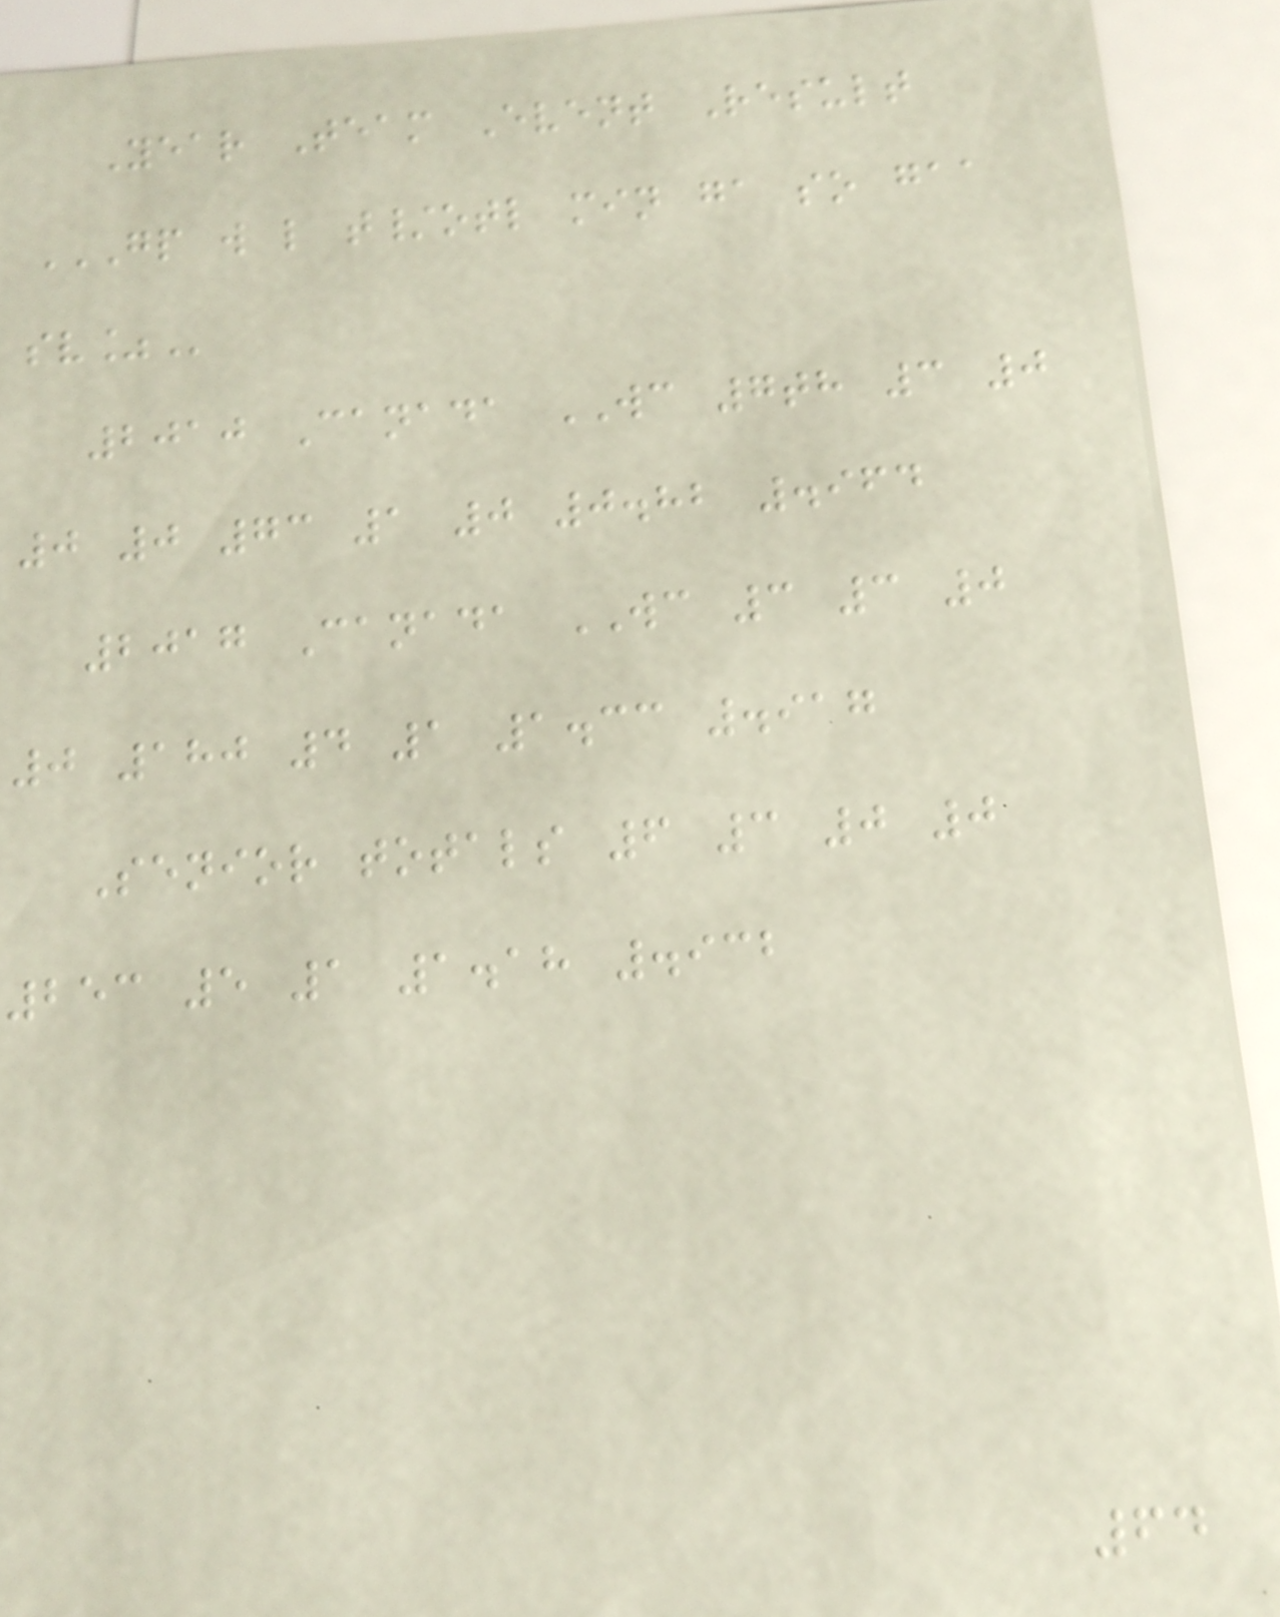Year Team Event Result
GP W L T/OTL MIN GA SO GAA
SV%
2010 Canada WC 7th 3 0
0 0 73 1 0 0.82 .964
2017 Canada WC 3 3 0
0 180 4 1 1.33 .917
Senior totals 6 3 0 0
253 5 1 1.18 .932
64
